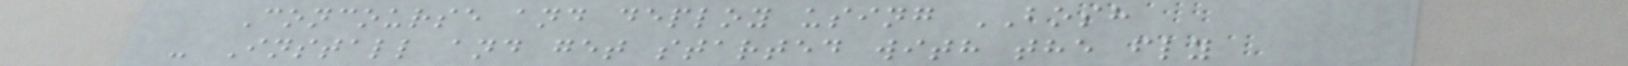Concourse and deploy using BOSH
- Install and get started with the fly
